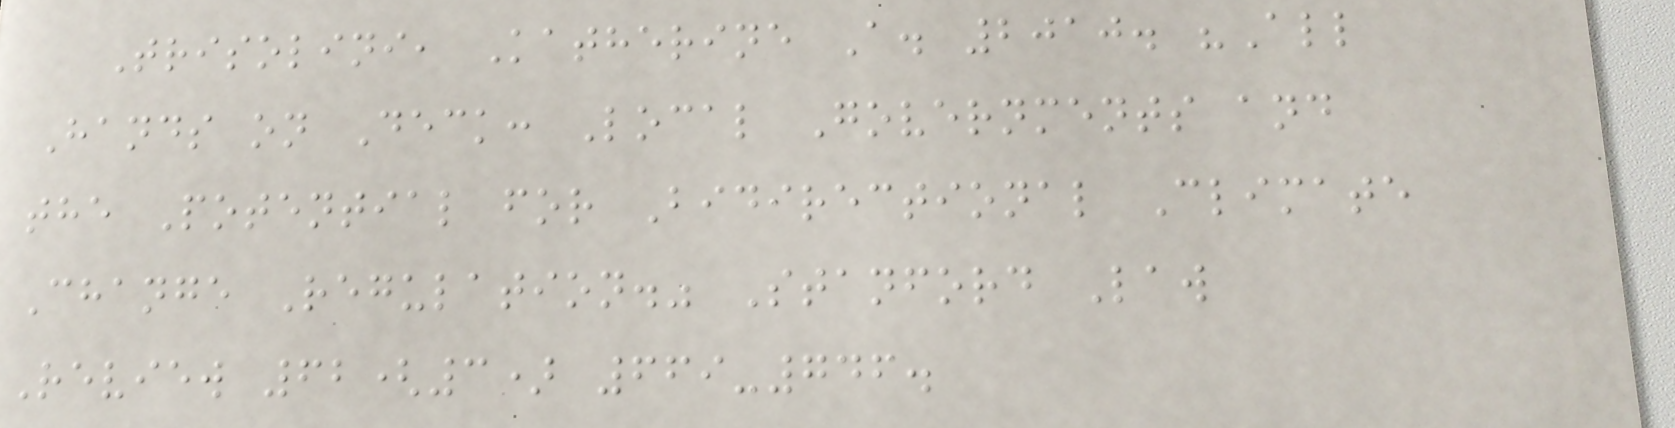Trisolini, Katherine A. 2010. "All
Hands on Deck: Local Governments and
the Potential for Bidirectional Climate
Change Regulation." Stanford Law
Review 62(3) 669-746.
